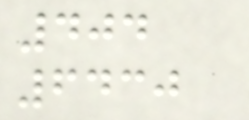404
6430
